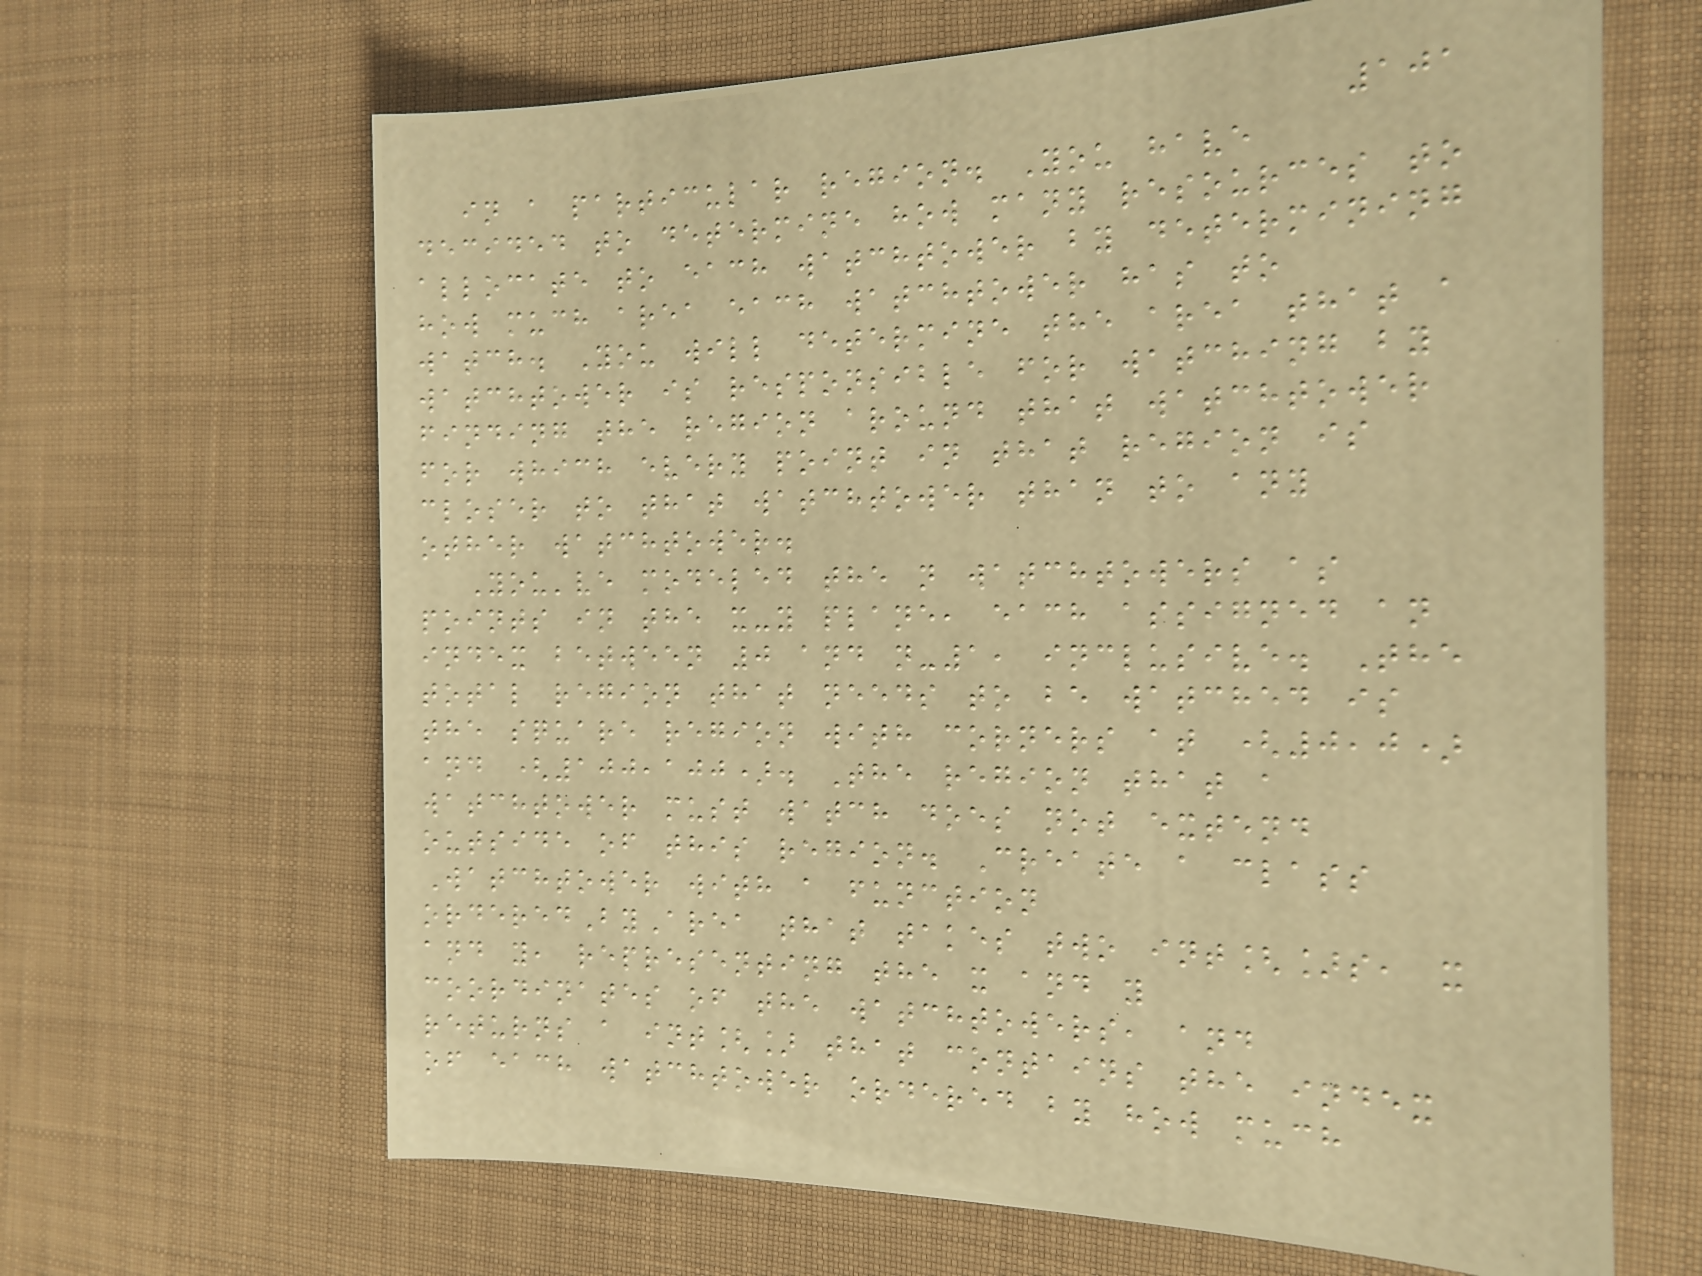101
in a particular region. You have
decided to determine how many resources to
allocate to each watchtower by determining
how much area each watchtower has to
watch. You will determine the area that a
watchtower is responsible for watching by
finding the region around that watchtower
for which every point in that region is
closer to that watchtower than to any
other watchtower.
You've modeled the n watchtowers as
points in the x-y plane, each assigned an
index between 0 and n-1, inclusive. The
total region that needs to be watched is
the square region with corners at (0,0)
and (100,100). The region that a
watchtower must watch does not extend
outside of this region. Create a class
Watchtower with a function
orderedByArea that takes two int[]s, x
and y, representing the x and y
coordinates of the watchtowers, and
returns a int[] that contains the index
of each watchtower ordered by how much
